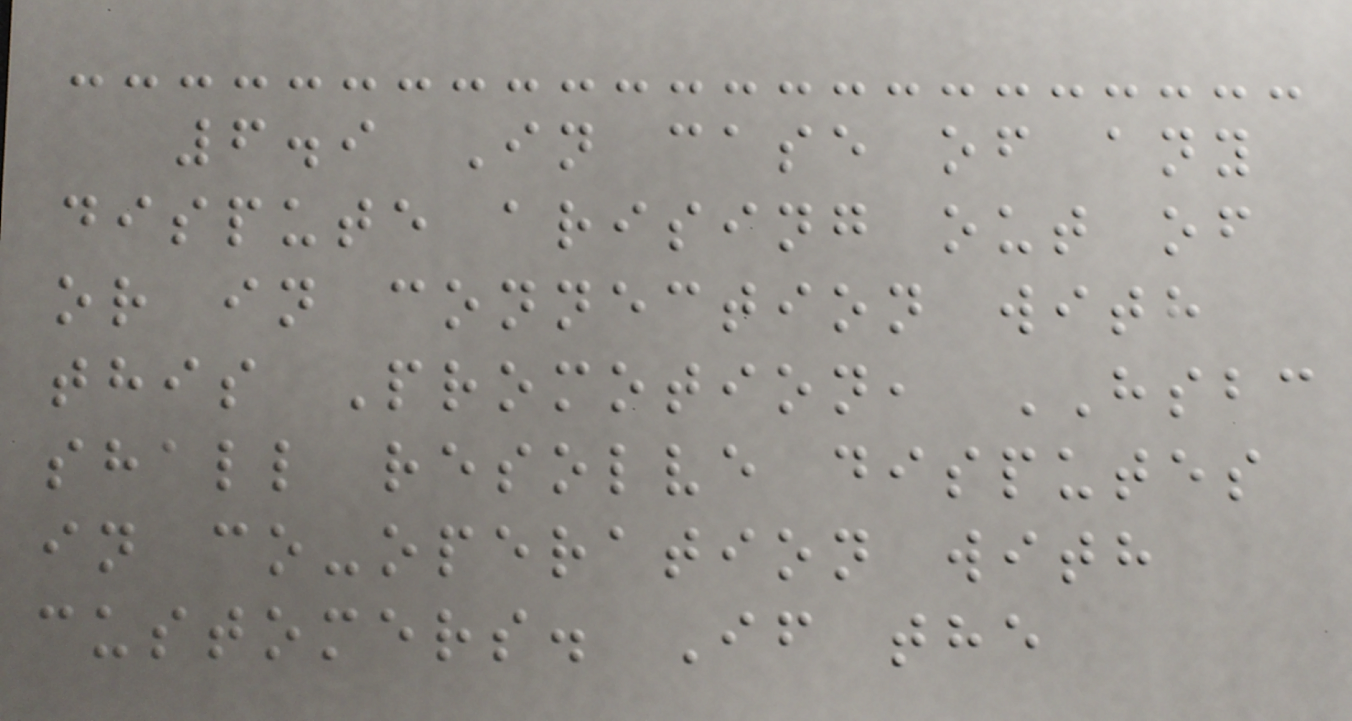6.9 In case of any
dispute arising out of
or in connection with
this Promotion, HSBC
shall resolve disputes
in co-operation with
customers. If the
